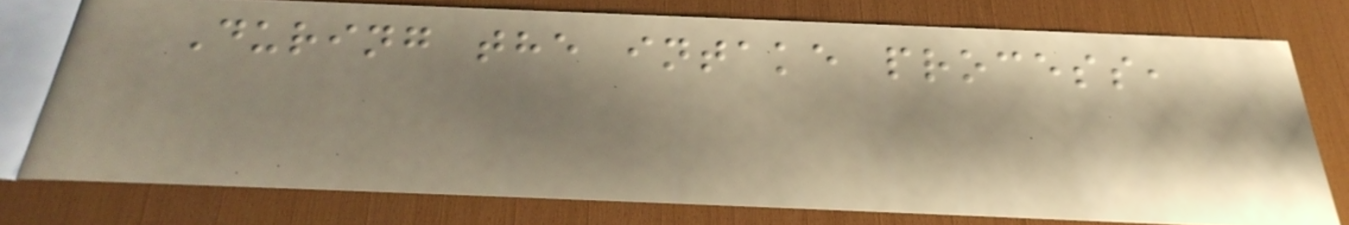During the intake process,
